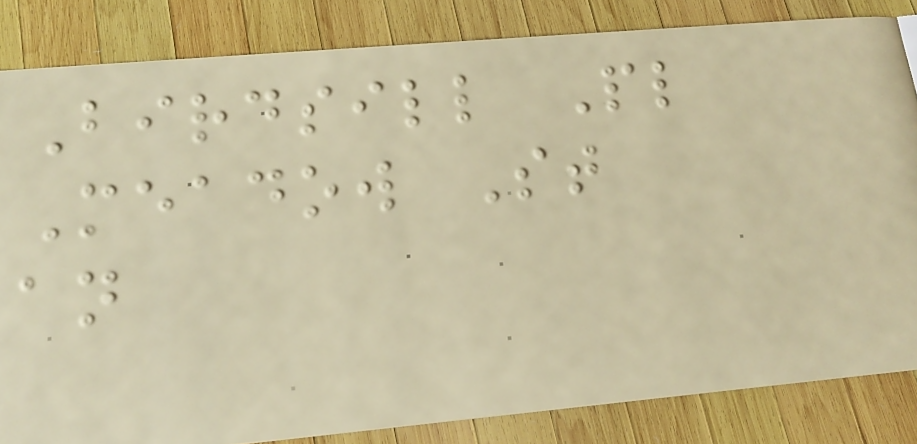Birdsill Pl
Meadow St
an
